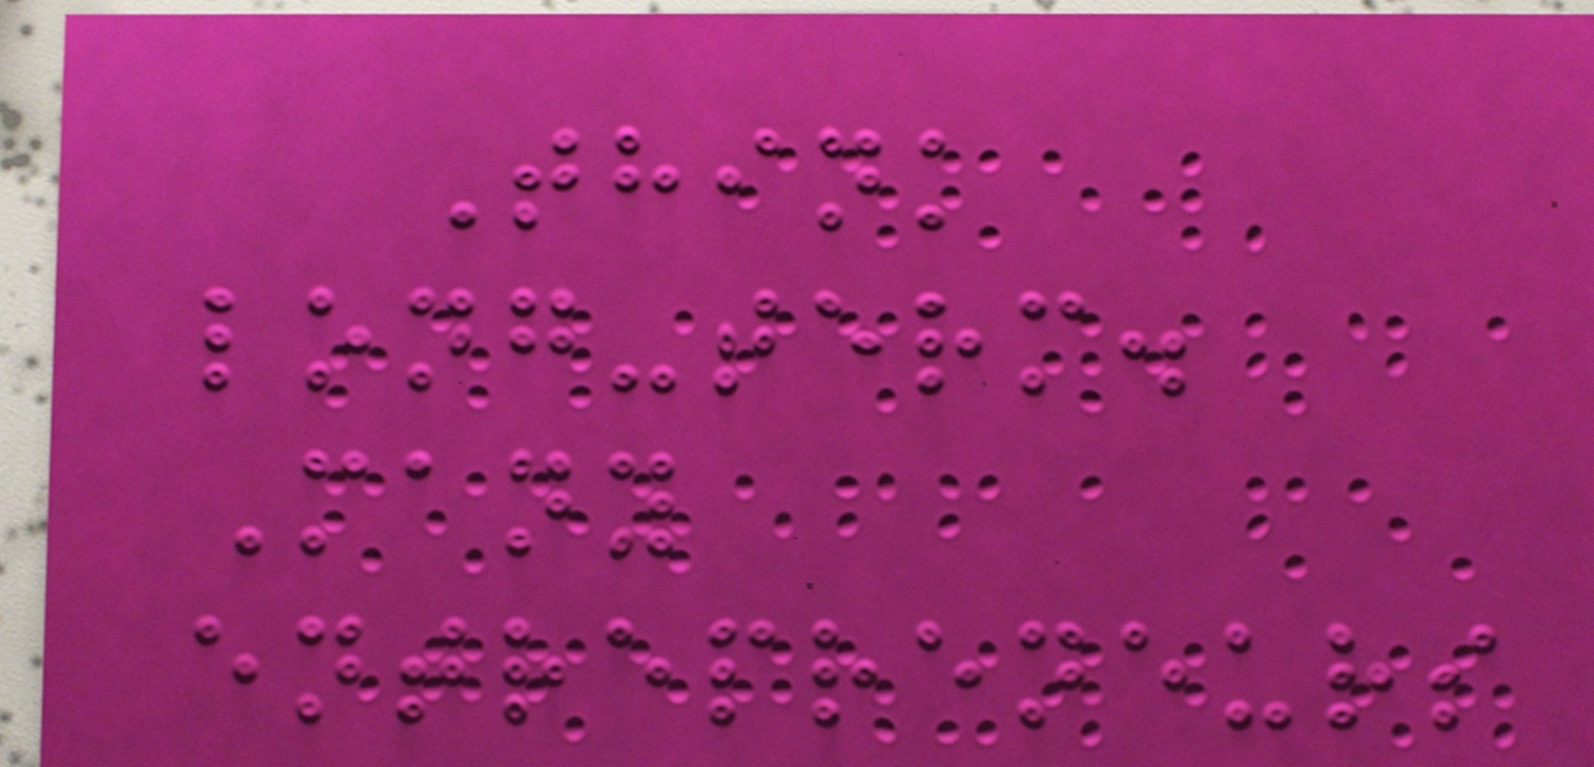Think
long-term.
Many
entrepreneurs
